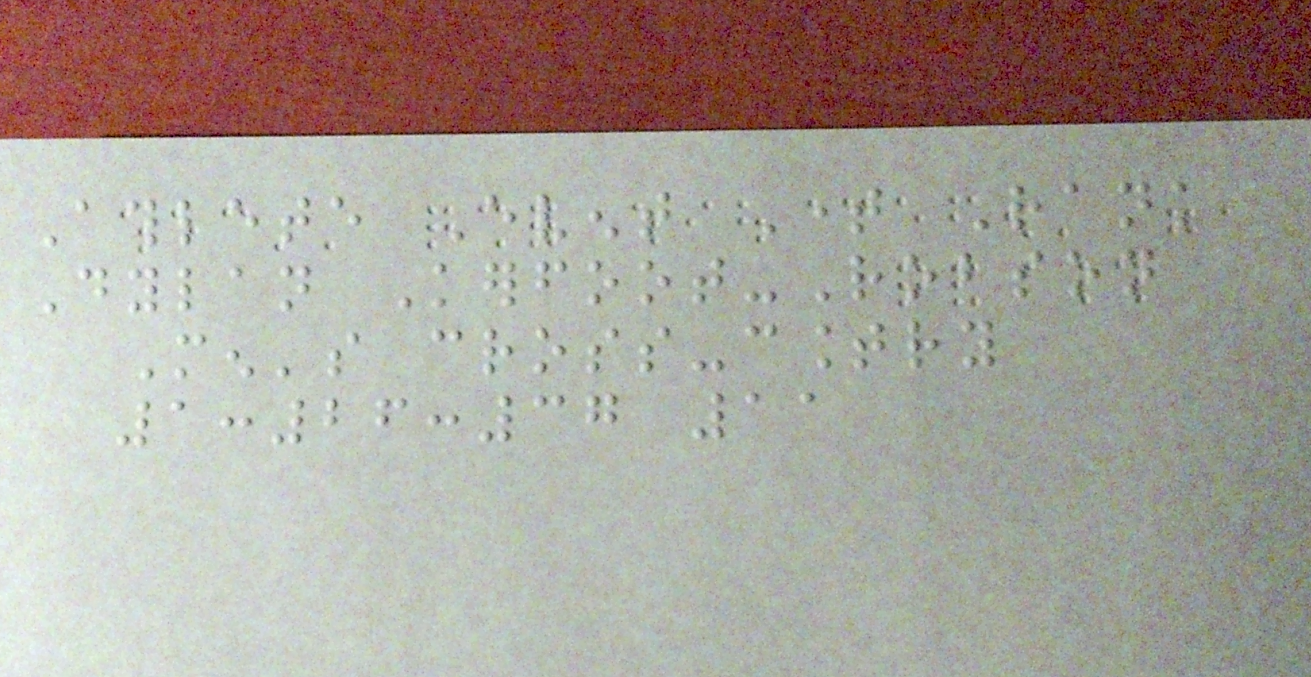Athlete Event Time Rank
Dylan Kerfoot-Robson
Men's cross-country
1:26:37 11
